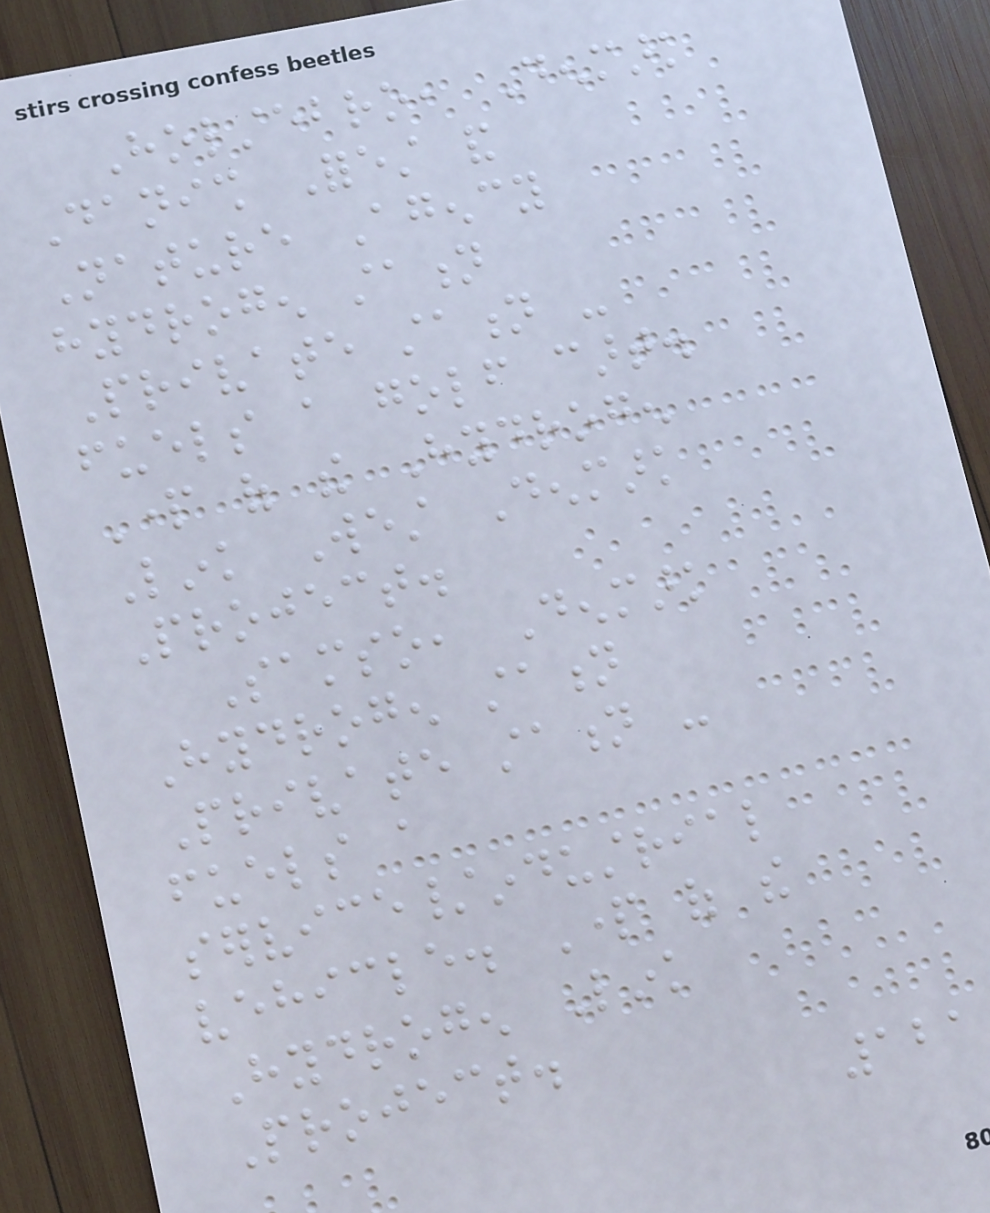Holstebro, Denmark
Danish Forest and
Nature Agency
hydrogen station
Private station -
fuels a golf cart.
Part of the Hydrogen
Link West Denmark
Project.
Samso, Denmark
Hydrogen station
Private station -
fuels a
service/industrial
vehicle. Part of the
Hydrogen Link
Project.
121
